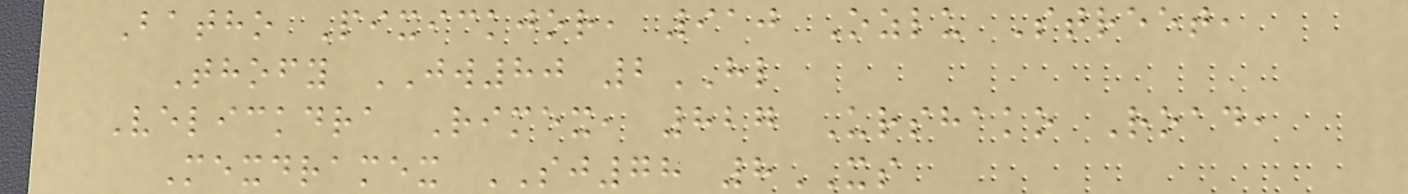Batho Pixickjor, 910 Ozlu Street,
Thofy JW80 2HL
Velickdra Rimex, 827 Urshako Road,
Mexdramex SJ78 8XS
